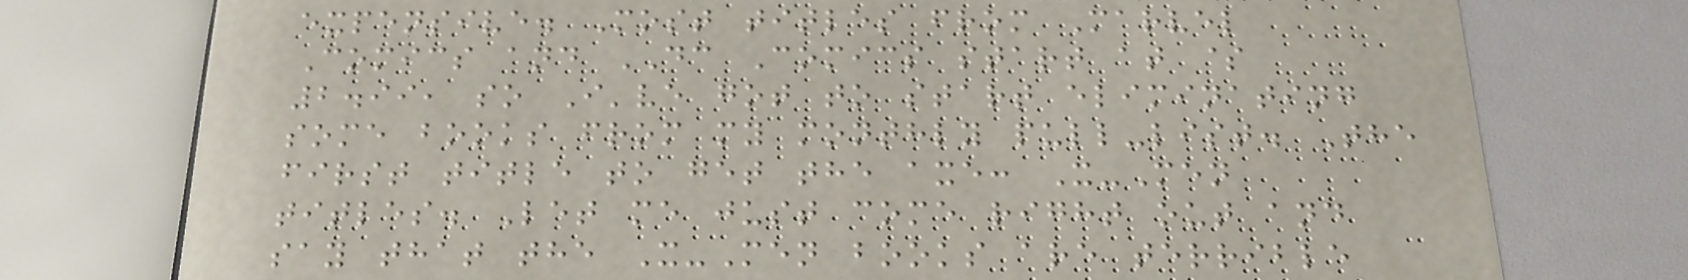expensive. Most titles from Marvel
Comics and DC Comics start at $
2.99, so I've got to start eliminating
some books from my monthly pull-list. The
first title to get the axe: X-Men
titles. Let me just come right out and
say that the X-Men books are terrible
